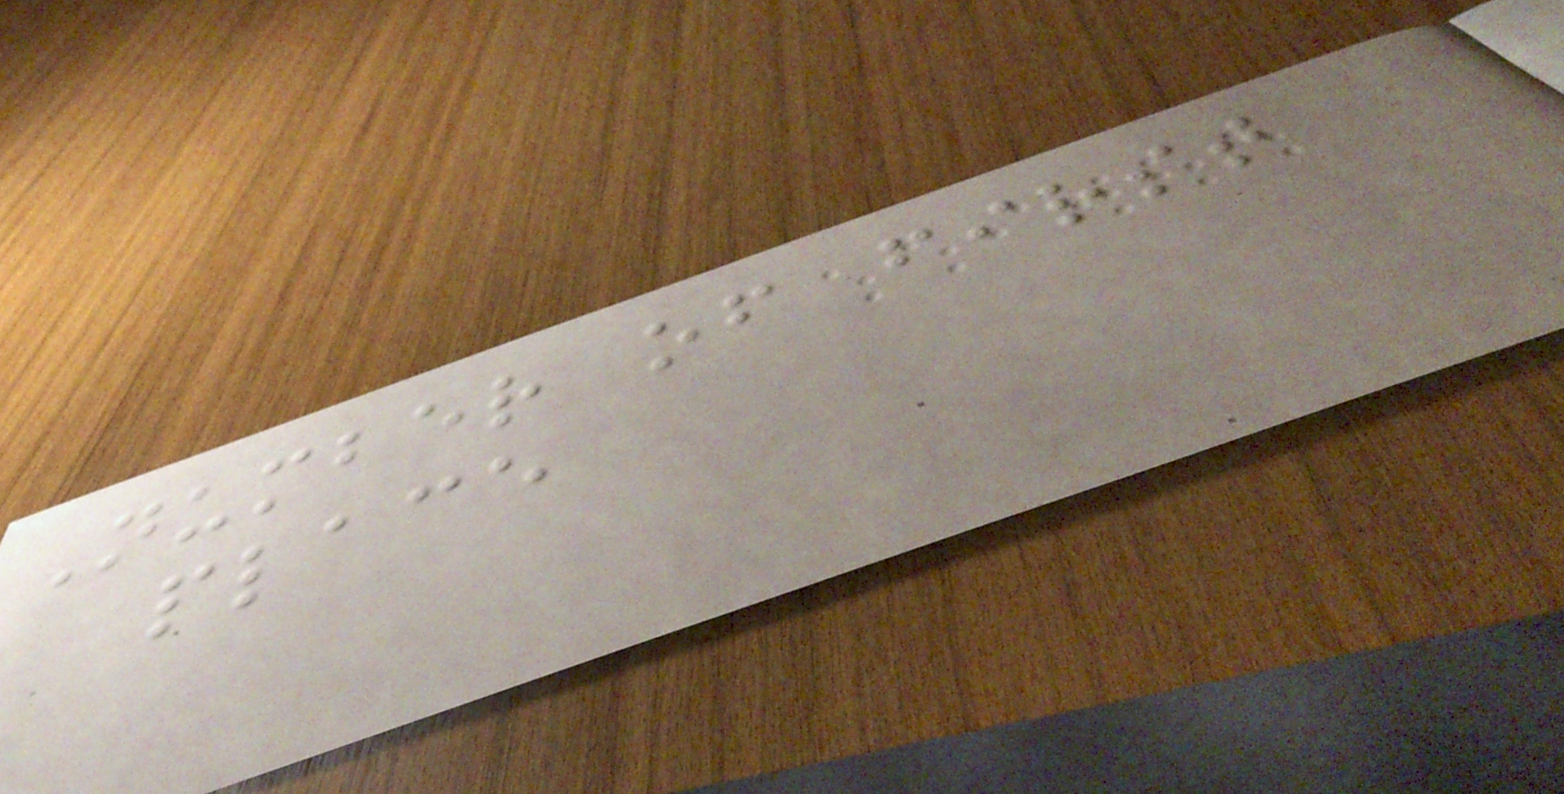Number of first
place
